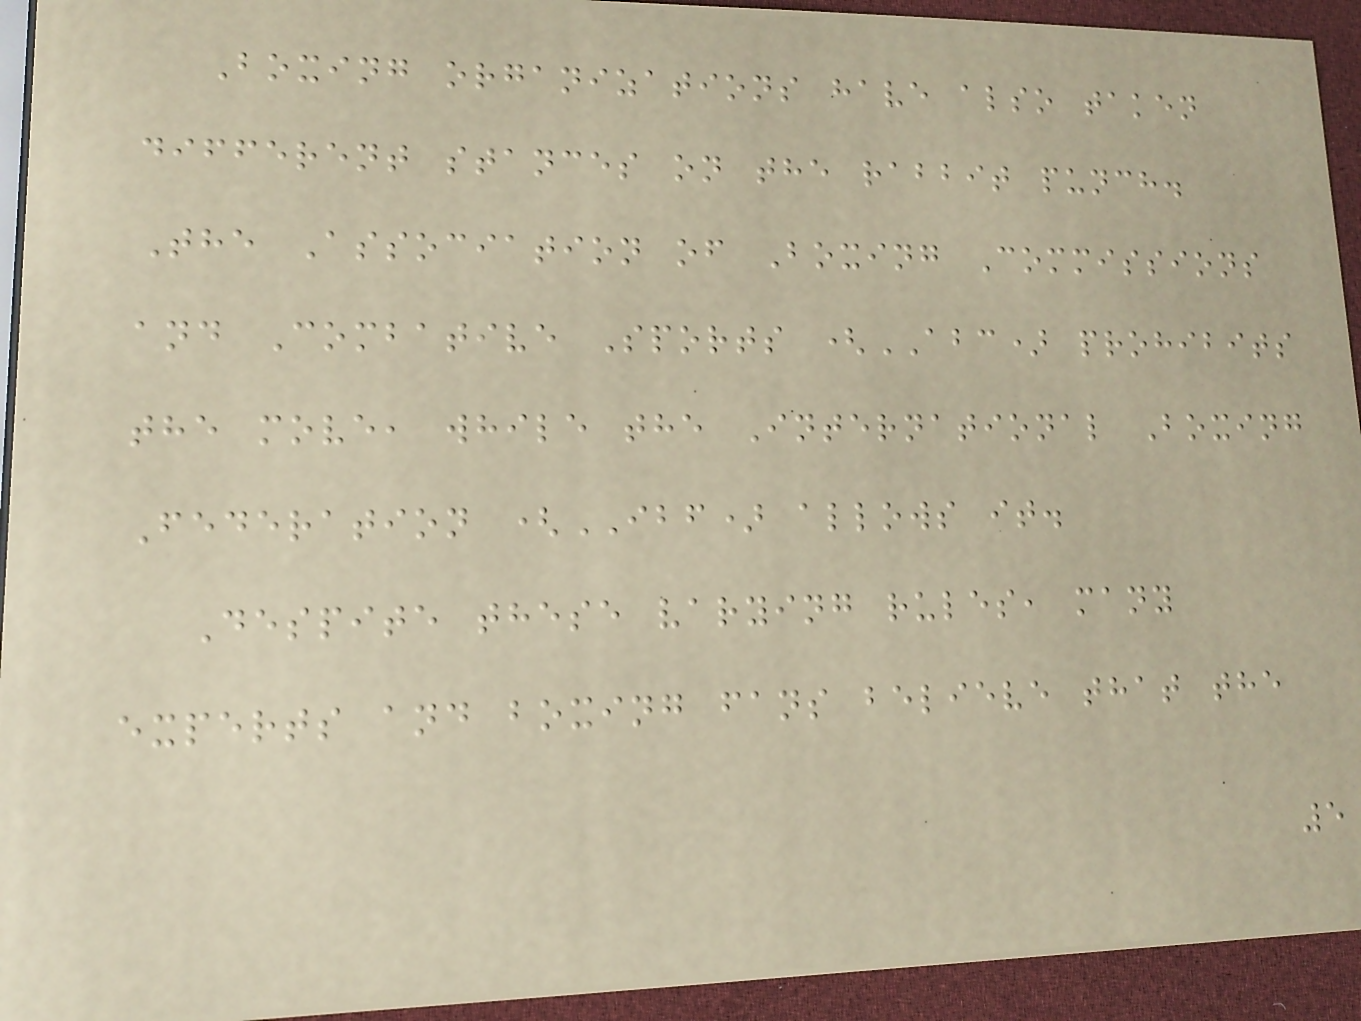Boxing organizations have also taken
different stances on the rabbit punch.
The Association of Boxing Commissions
and Combative Sports (ABC) prohibits
the move, while the International Boxing
Federation (IBF) allows it.
Despite these varying rules, many
experts and boxing fans believe that the
5
